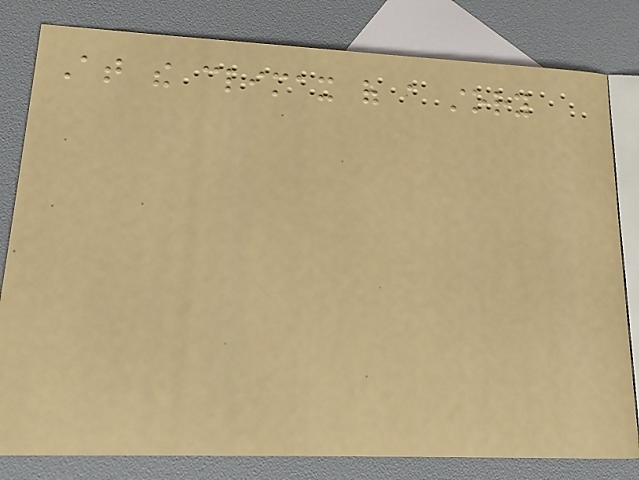At the climax of a story
